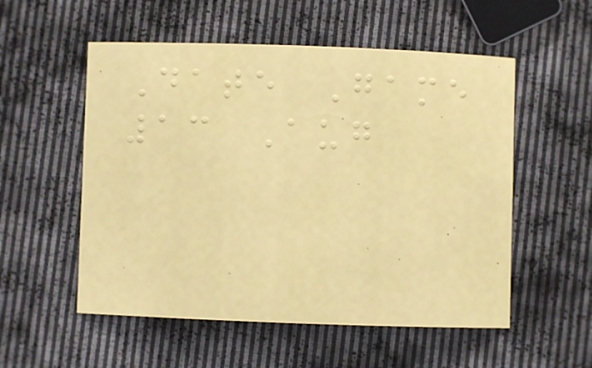Date Game
13 Aug
